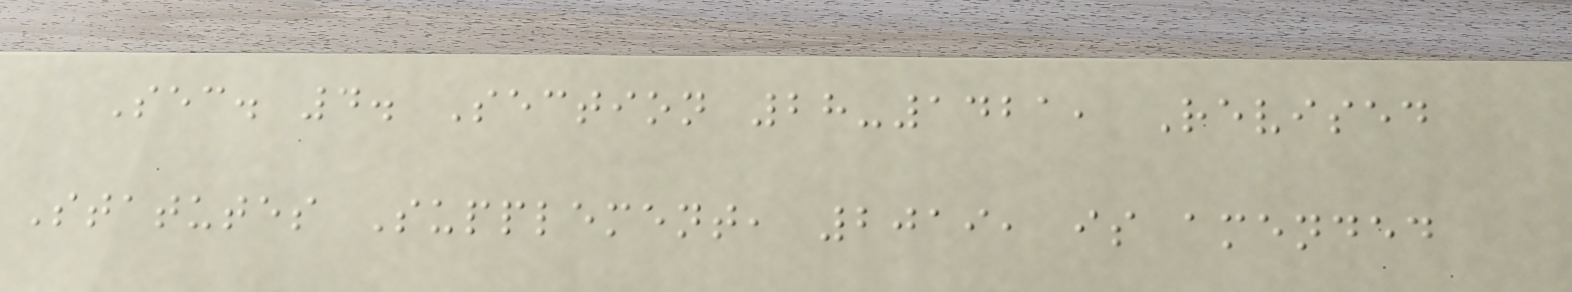Sec. 4. Section 28-1421, Revised
Statutes Supplement, 2019, is amended
